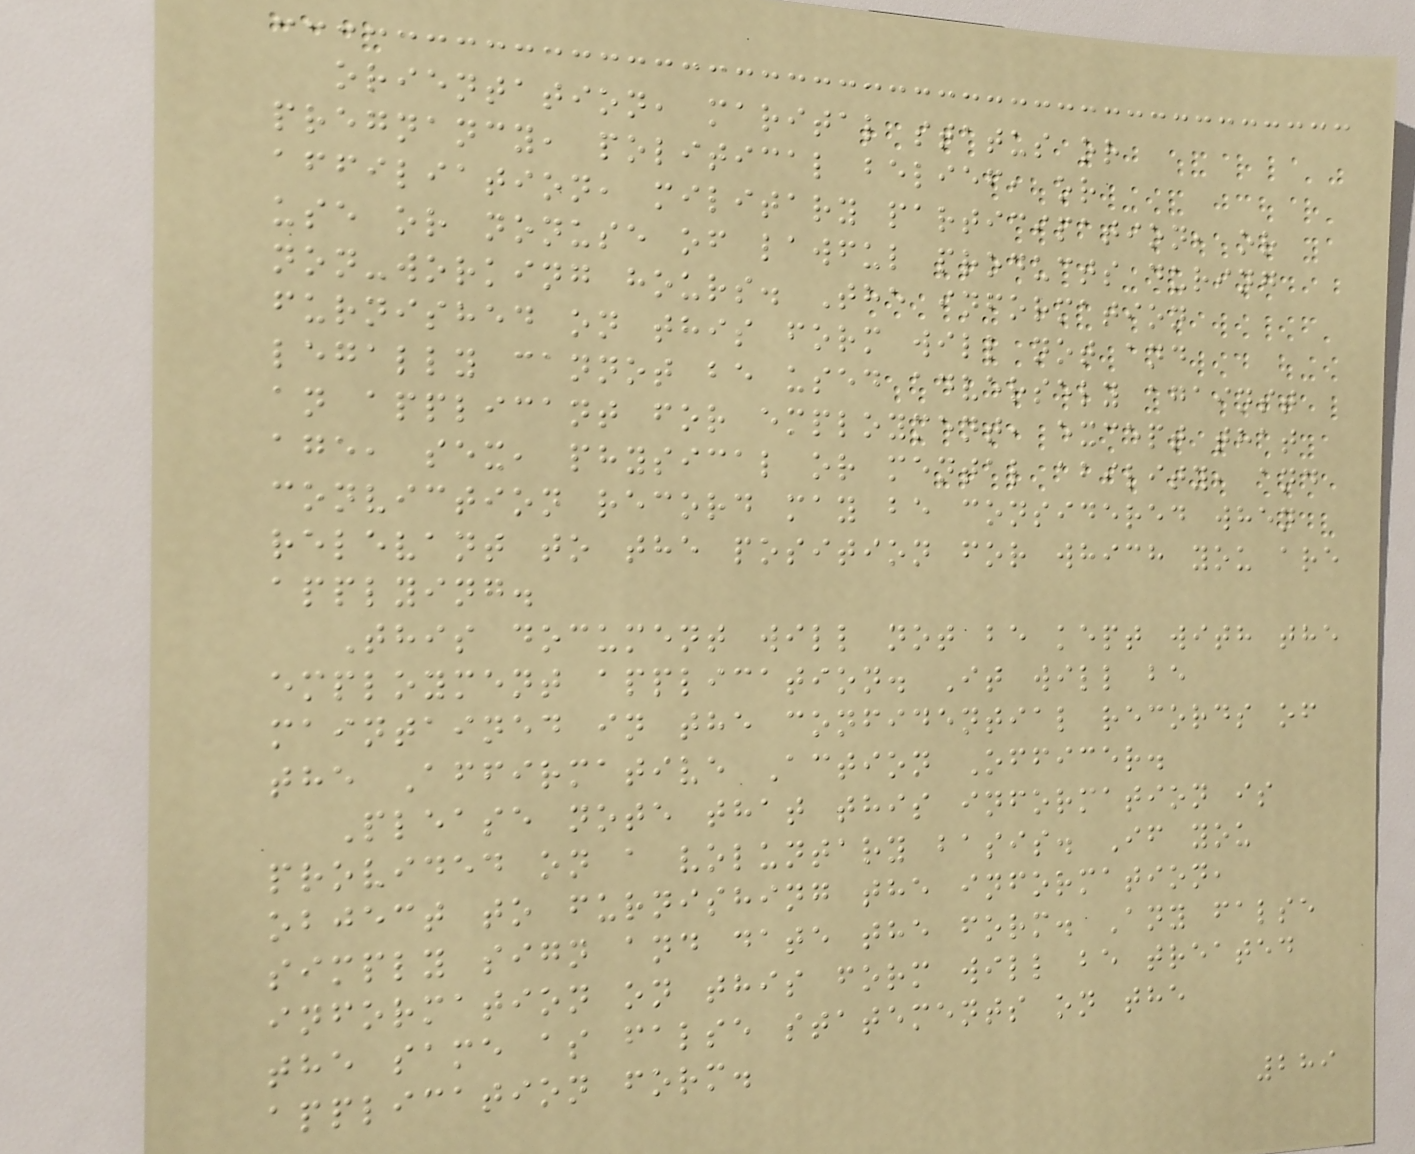orientation, marital status or
pregnancy, political belief, or
affiliation, military participation, or
use or nonuse of lawful products during
non-working hours. The information
furnished on this form will not and
legally cannot be used adversely against
an applicant for employment, except that
age, sex, physical or mental ability, and
conviction record may be considered when
relevant to the position for which you are
applying.
This document will not be kept with the
employment application. It will be
maintained in the confidential records of
the Affirmative Action Officer.
Please note that this information is
provided on a voluntary basis. If you
object to furnishing the information,
simply sign and date the form. Any false
information on this form will be treated
the same as false statements on the
application form.
289
